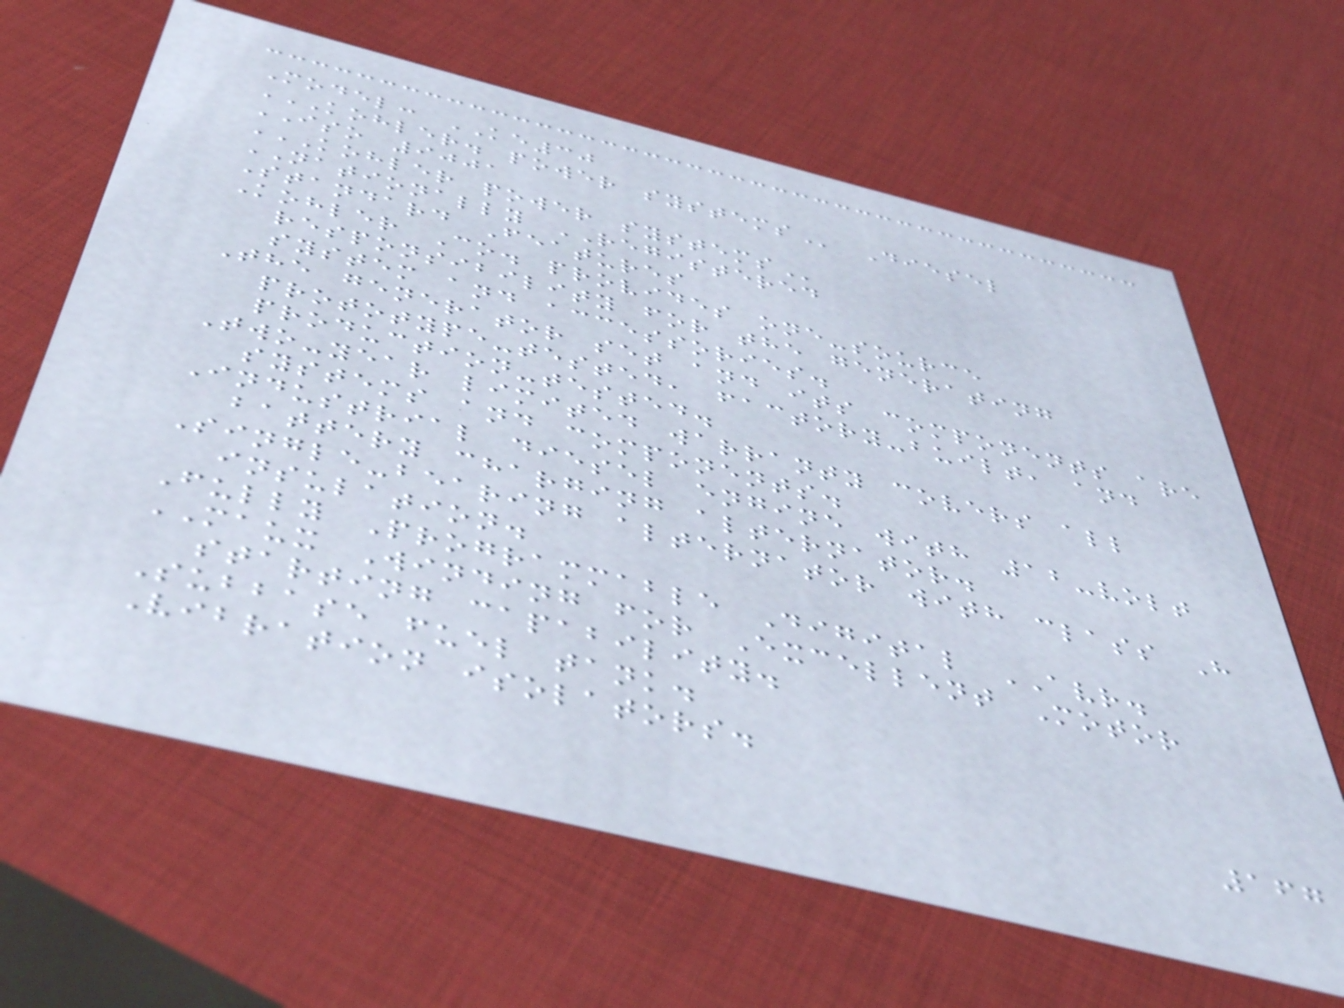Model: KE30
KOHLER. POWER SYSTEMS Diesel
ISO 9001
KOHLER POWER SYSTEMS
NATIONALLY REGISTERED
Standard Features
Kohler Co. provides one-source
responsibility for the generating
system and accessories.
The generator set and its components are
prototype-tested, factory-built, and
production-tested.
Two-year limited warranty covers all
systems and components.
Industrial diesel engine with 12-volt
battery charging alternator.
Single-bearing alternator with class H
insulation.
Fully Programmable Digital AVR.
MAUX Winding for Excellent Motor
starting capability.
Subbase fuel tank.
Vibration isolators.
167
